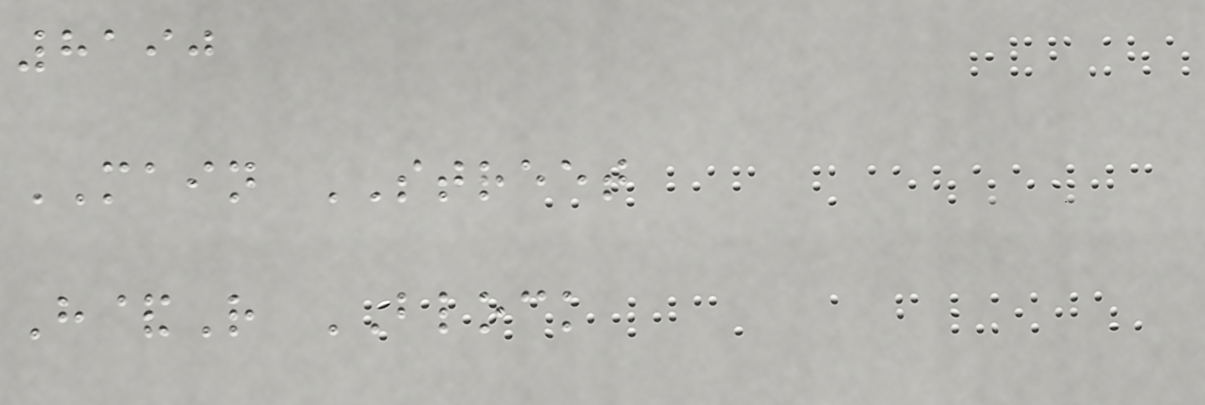8190
MAIN STREET
H&R BLOCK
